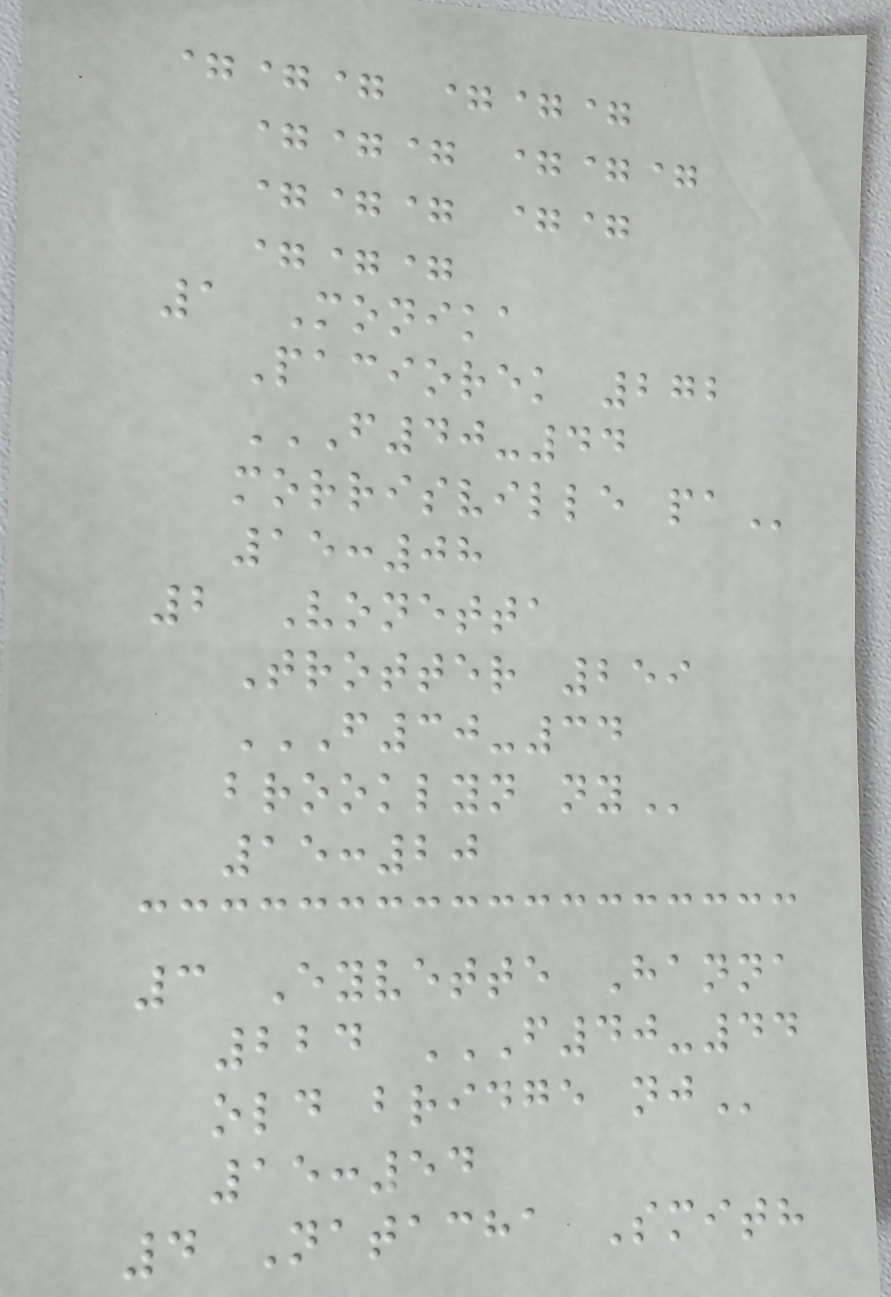=== ===
=== ===
=== ==
===
1 Monika
Paciorek 272
F40-44
MORRISVILLE PA
15:08
2 Vonetta
Trotter 259
F30-34
BROOKLYN NY
15:20
3 Eyvette Hanna
224 F40-44
OLD BRIDGE NJ
15:54
4 Natacha Smith
